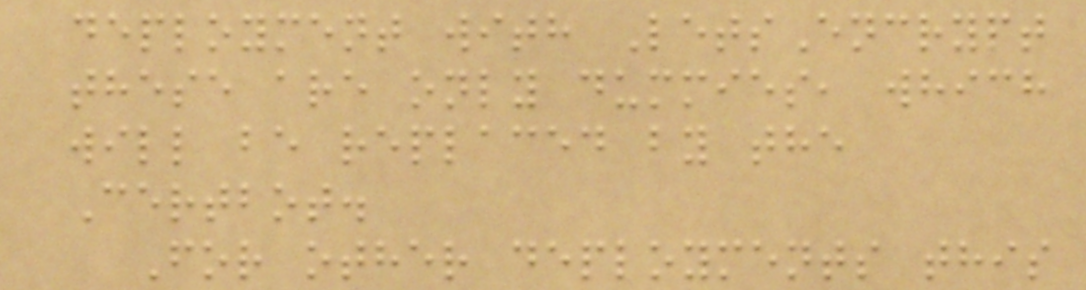deployment with LetsEncrypt
these are only dummies, which
will be replaced by the
Certbot.
For other deployments this
